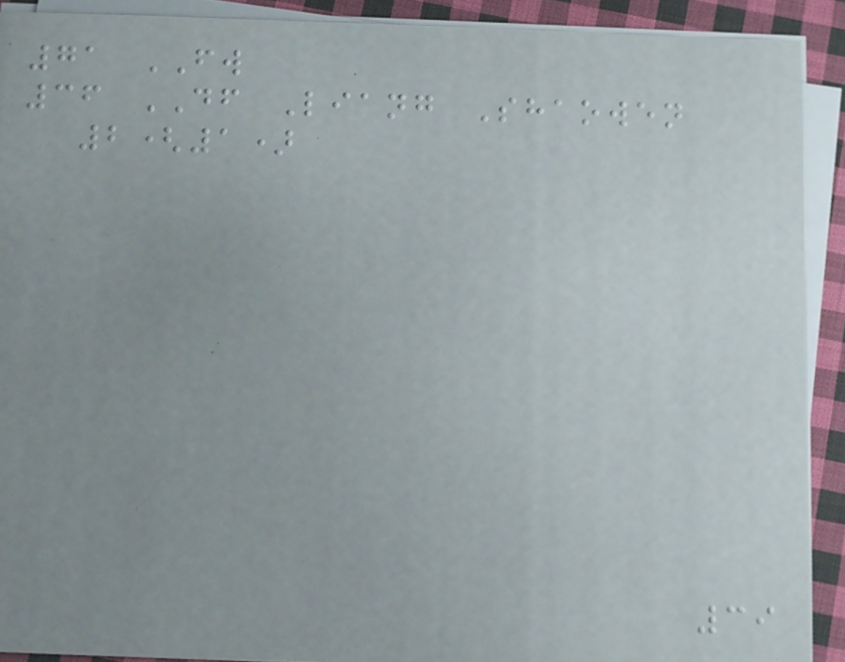71 FW
36 DF Liang Shaowen
2(1)
39
